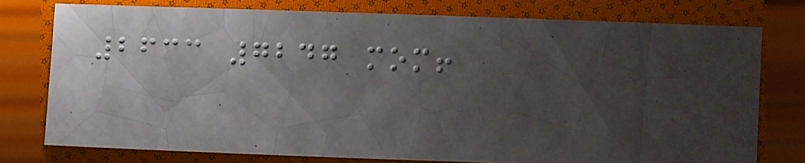2633 7247 mom!
